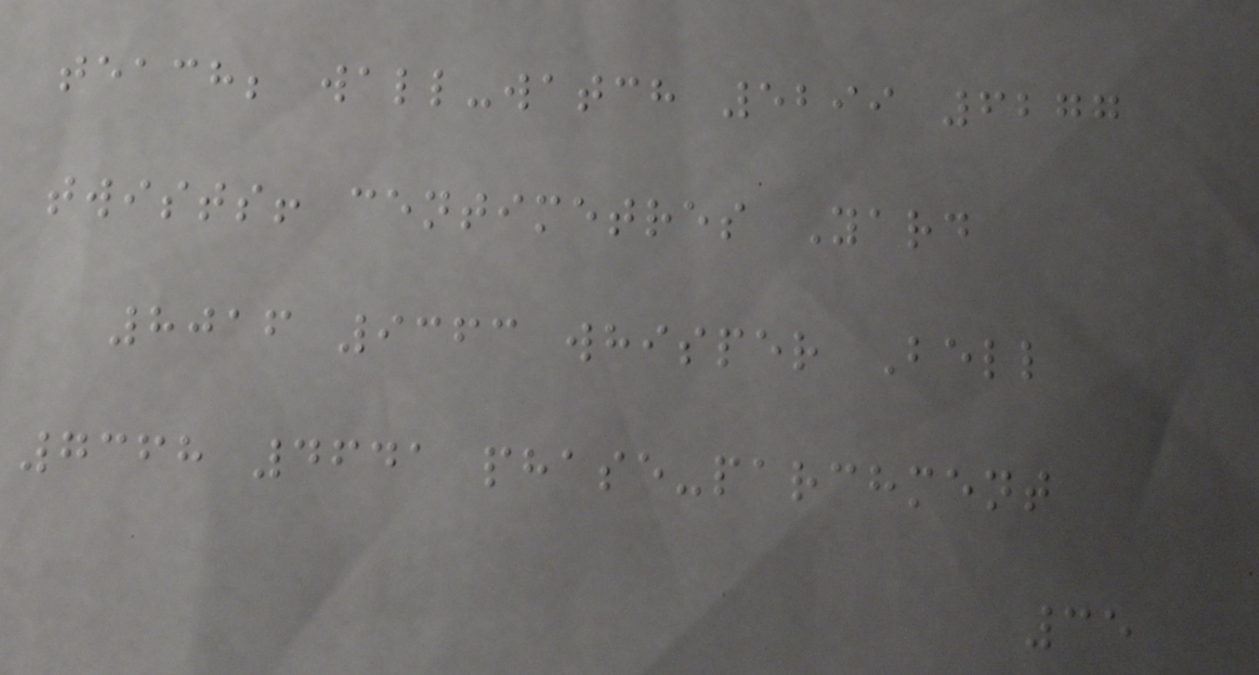teach; wall-watch 5299 6277
twists! centimetres Yard
8016 9363 whisper Bell
7368 4641 phase-parchment
35
